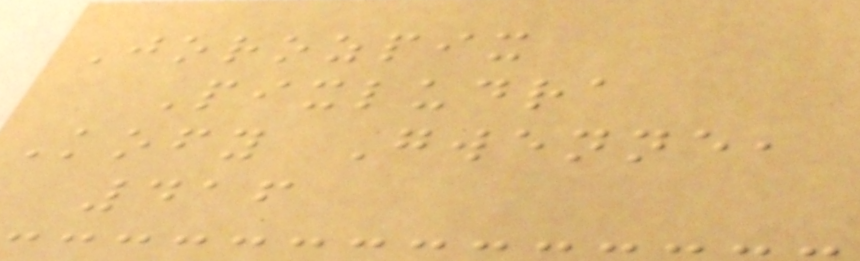Jorozpix
Pixludra
Kofy Gwenne,
416
